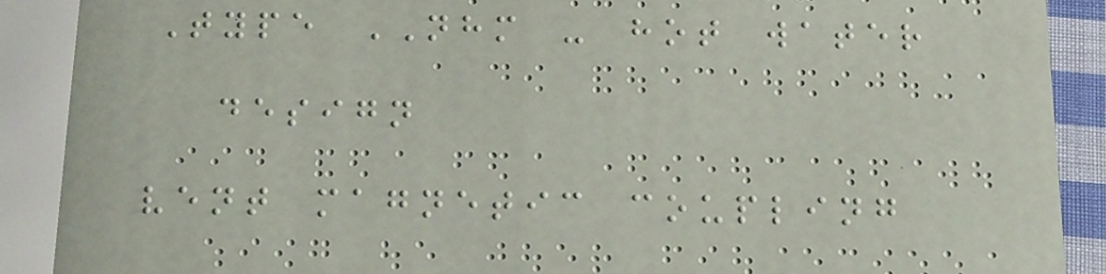Type NHM - hot water
design
vent magnetic coupling
